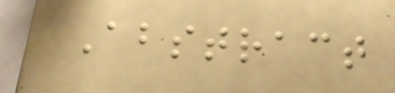Abstract
